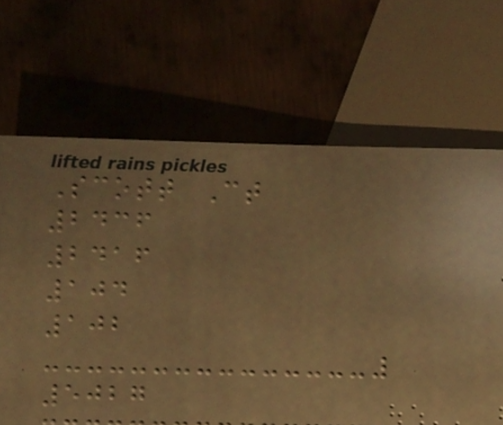Scott Ct
2436
2416
104
102
5027
